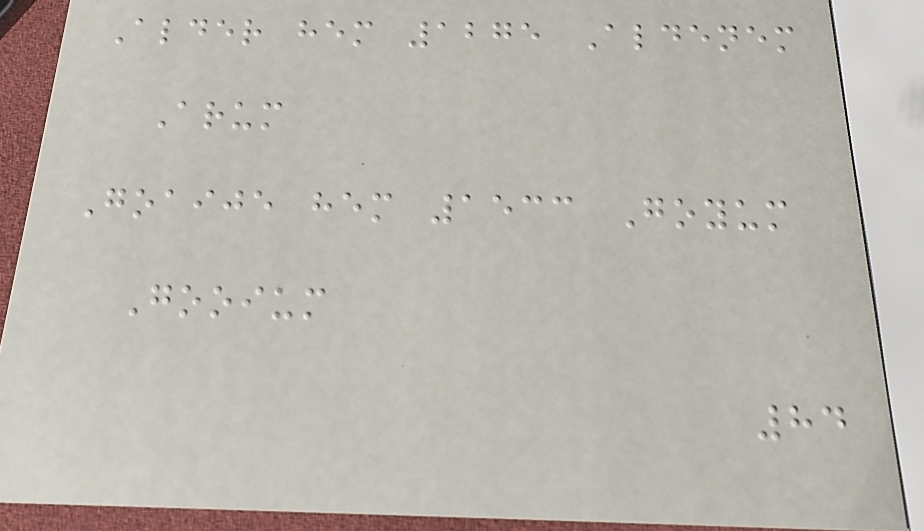Alder hem 1275 Aldenem
Arum
Goaije hem 1533 Goyum
Gooium
84
